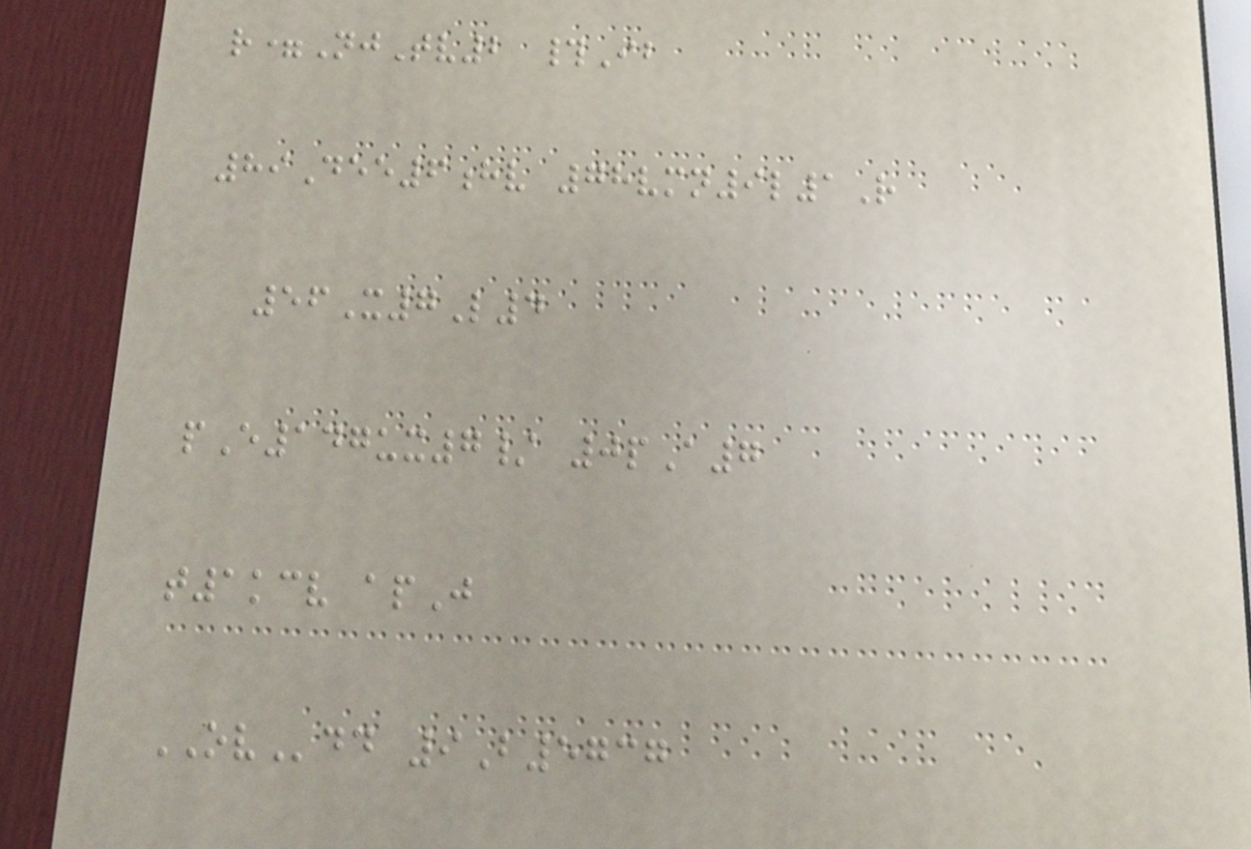r=NjTv2 #Ib
89Dee6hv 78vmn9l1R
56X7L4
pE147ux7/ 0pA7
t1kcv apJ
OVdd 9B5737
